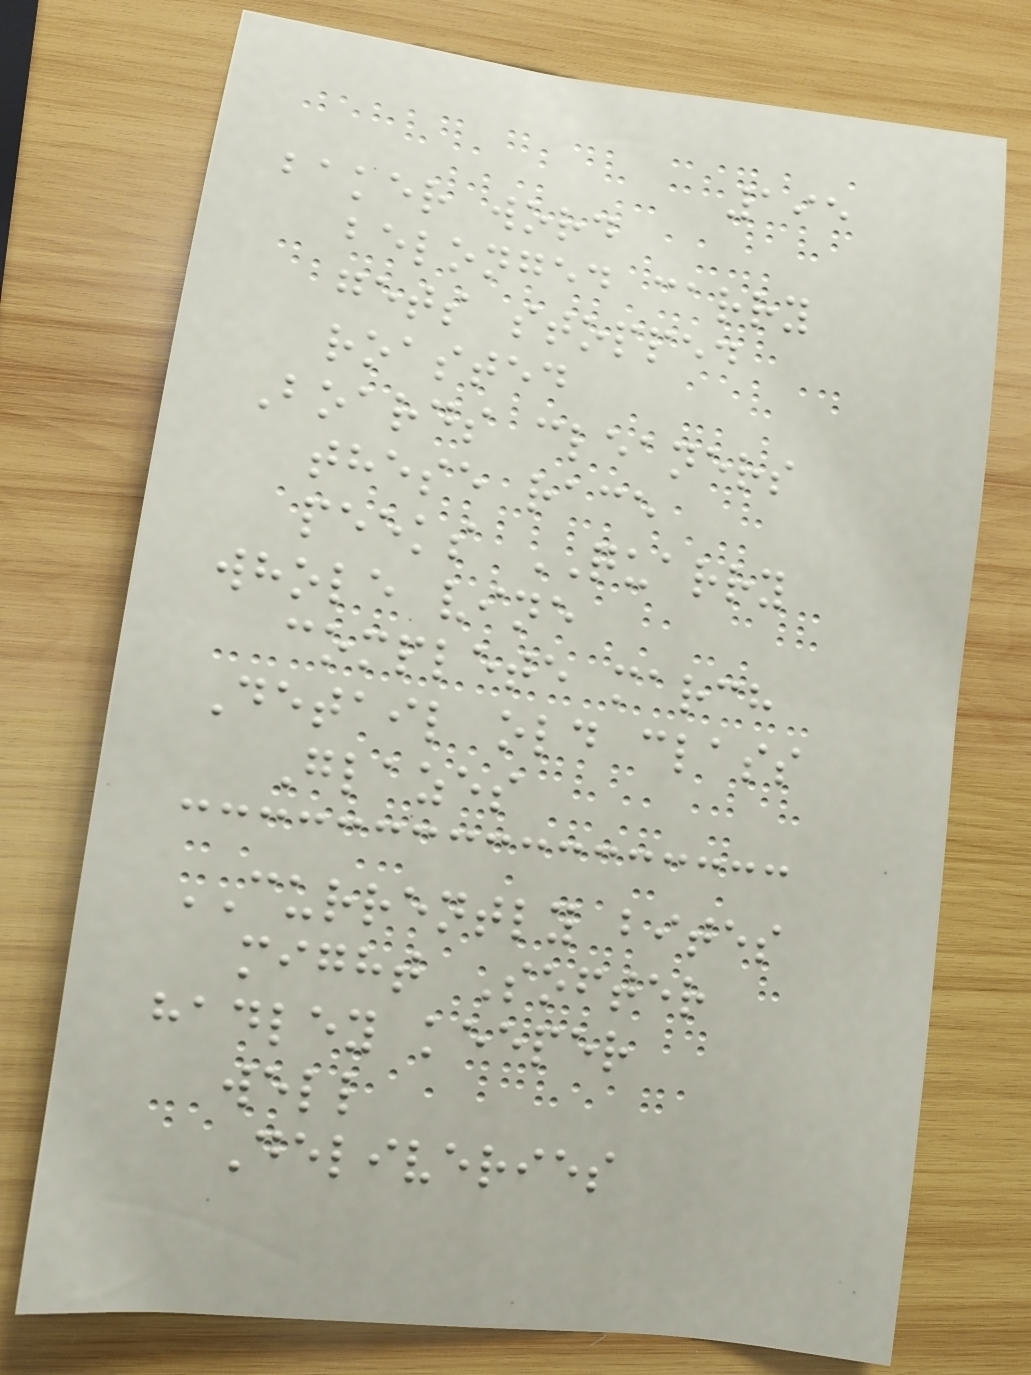195
baker word
belonged carry
gets stopped
roasted
Boards cleaners
these race
peeks QUARRY
whole vine
complete march
Detail old class
Glazes
CURRENTLY bites
might Softer
hadley keeper
well
Deliveries
